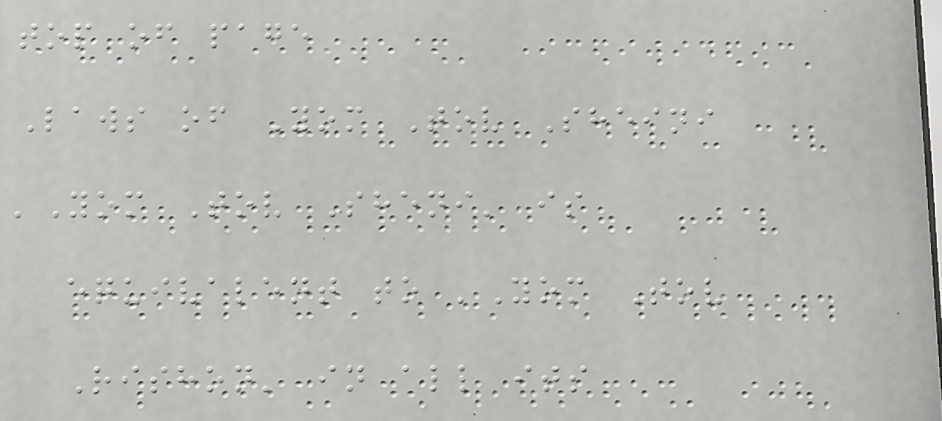top of page
Laws of Yom Tov Sheini
'Yom Tov Sheni' is
equivalent to 'Yom Tov
Rishon' in all its
